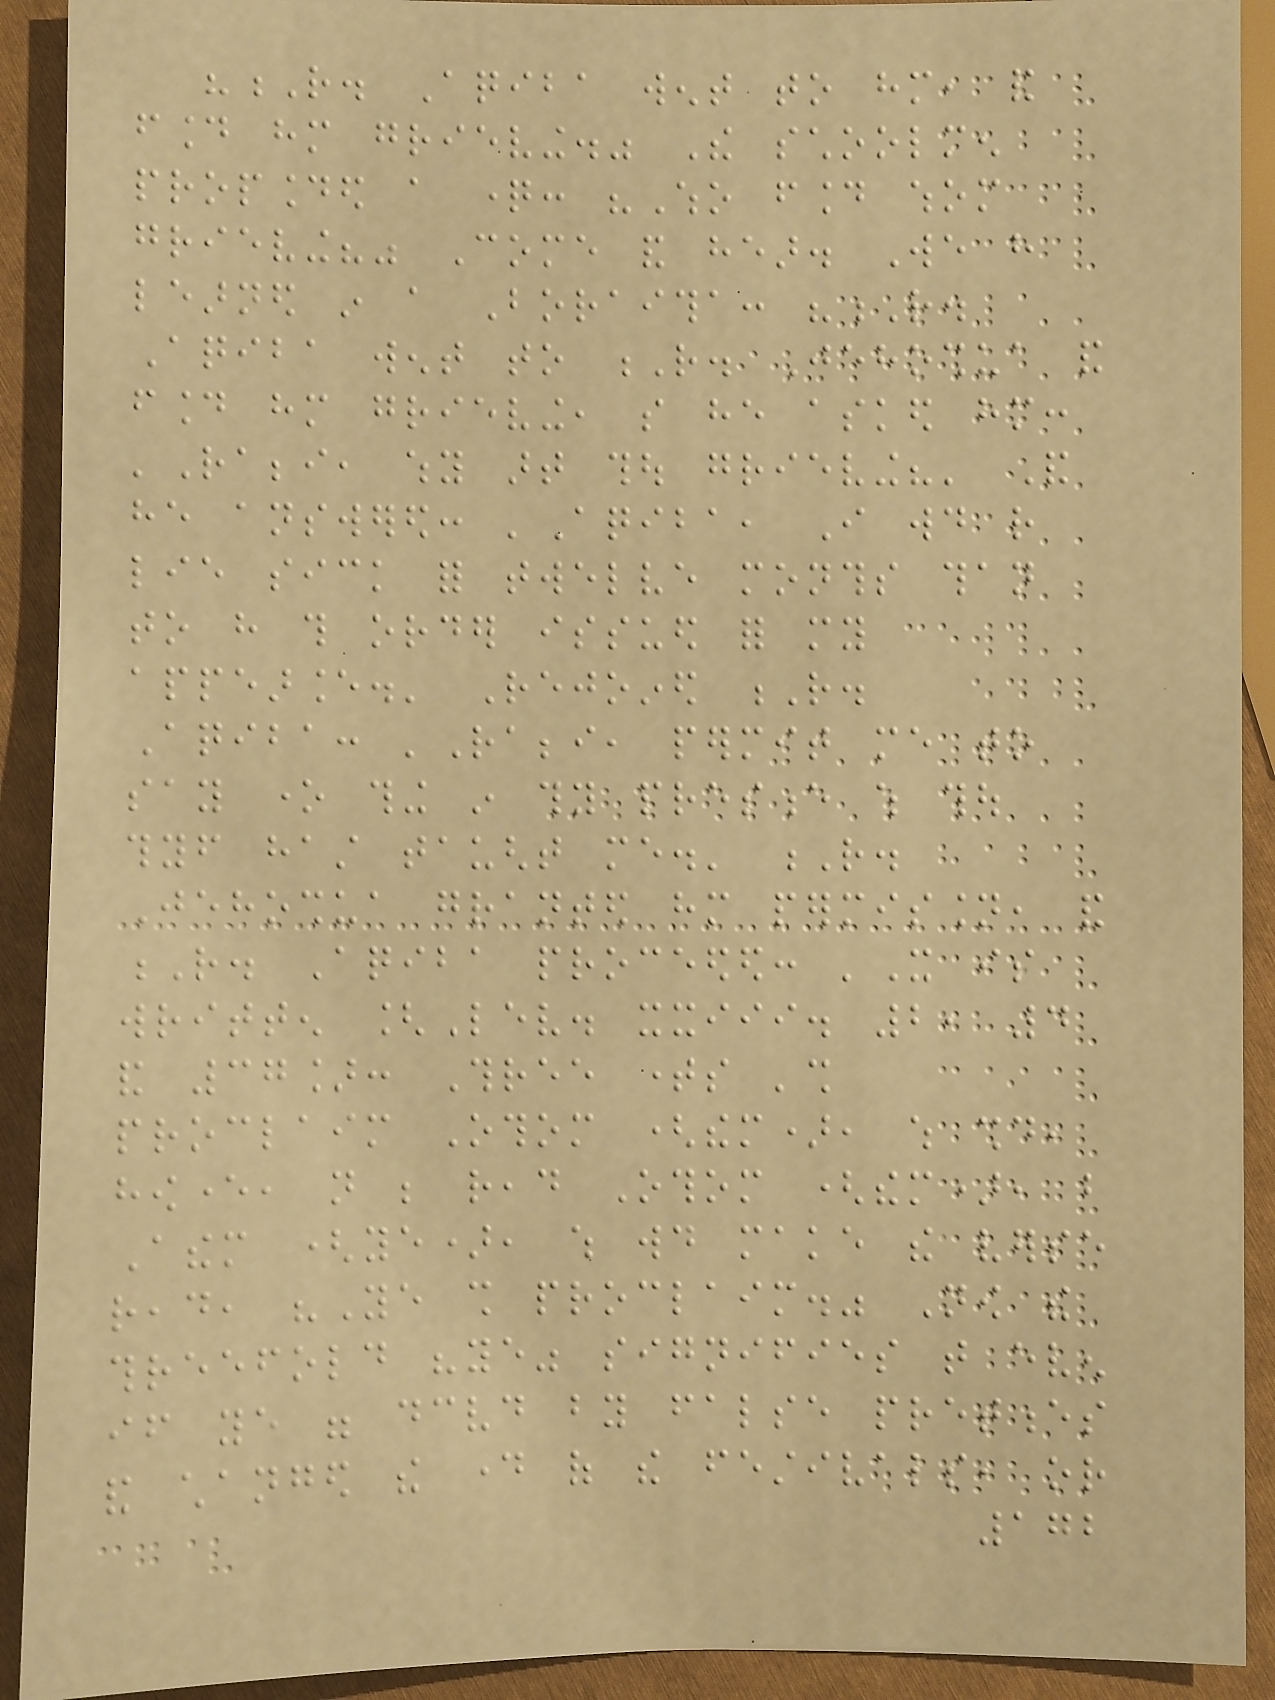"R. Aqiba went to him, and
found him grieving." The schoolmen
propounded a question: "Who found whom
grieving?" Come and hear. We have
learned in a Boraitha: "R.
Aqiba went to R. Jehoshua and
found him grieving, so he asked him:
'Rabbi, why art thou grieving?' And
he answered: 'Aqiba, I would rather
lie sick for twelve months than
to have this order issued for my
appearance.' Rejoined R.
Aqiba: 'Rabbi, permit me to
say one thing in thy presence which thou
thyself hast taught me.' R.
Jehoshua granted him permission, and
R. Aqiba proceeded: 'It is
written [Lev. xxiii. 2, 4
and 37]: Three times 'shall
proclaim Othom (them), which should,
however, not be read Othom (them), but
Athem (ye), which would make the verse
read, "Ye shall proclaim." Now the
threefold "ye" signifies that even
if ye were deceived by false pretences
and changed the day of the festivals, or
172
